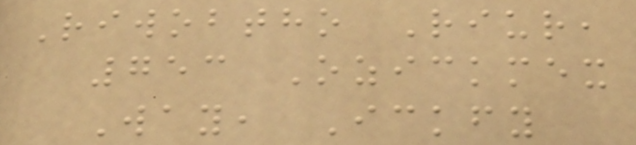Riwobtho Riur,
753 Ozickmex
Way, Ickfy
